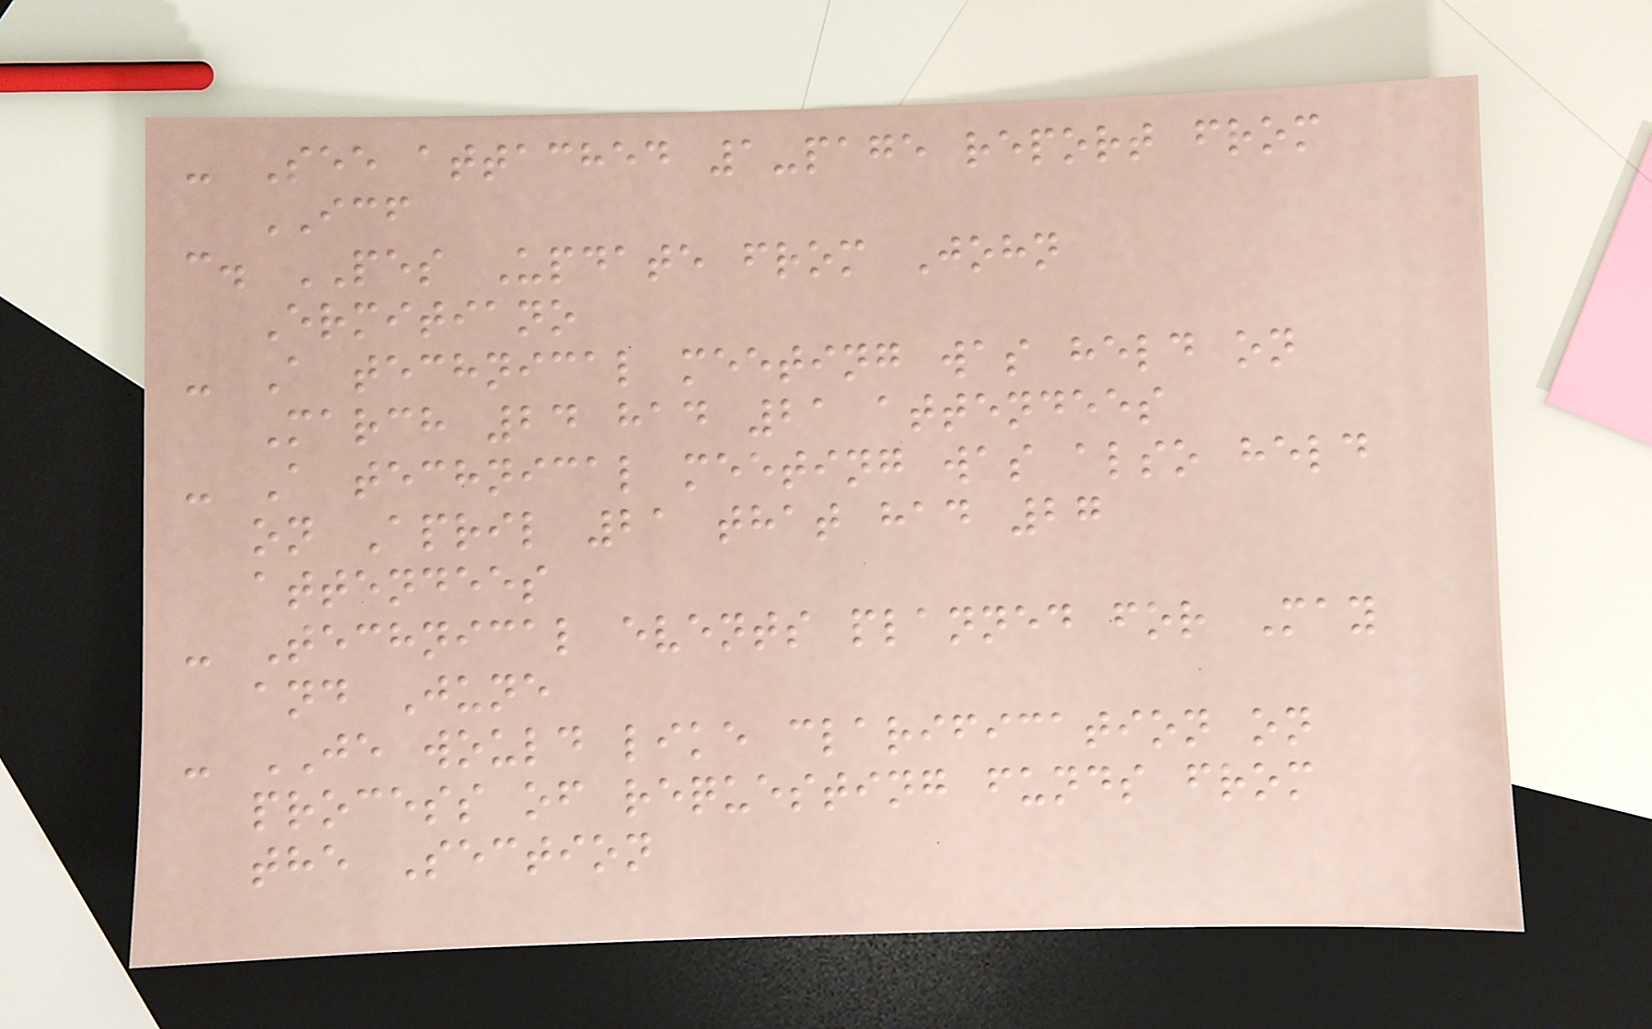- See attached 1-page report from
ICF
c. PES Update from John
Ermitiano
- A technical meeting was held on
March 24 had 21 attendees
- A technical meeting was also held
on April 21 that had 27
attendees
- Technical events planned for May
and June
- JE would like clarification on
process of requesting funds from
the Section
